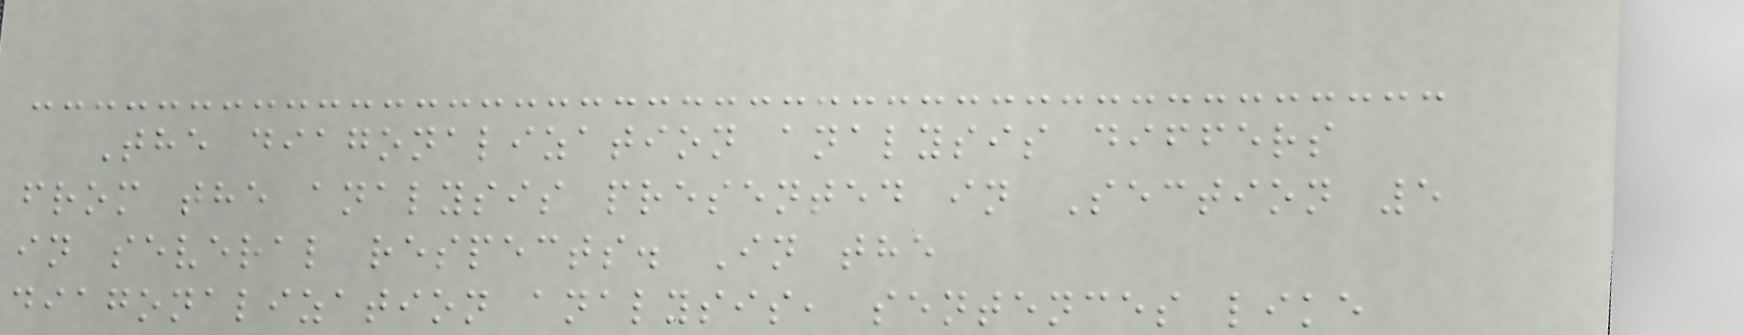The diagonalization analysis differs
from the analysis presented in Section 5
in several respects. In the
diagonalization analysis, sentences like
